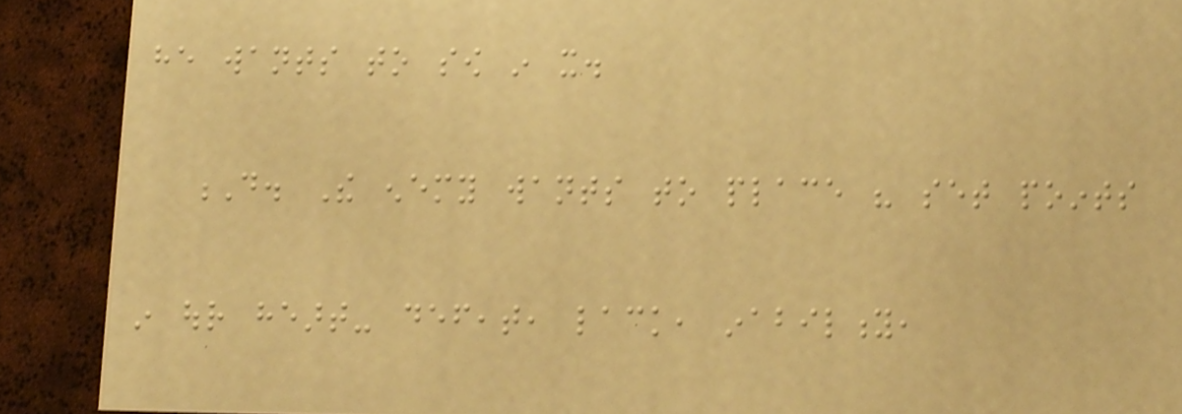he wants to sow in it.
D. The enemy wants to place his set points
in our heart- defeat, lack, inability,
